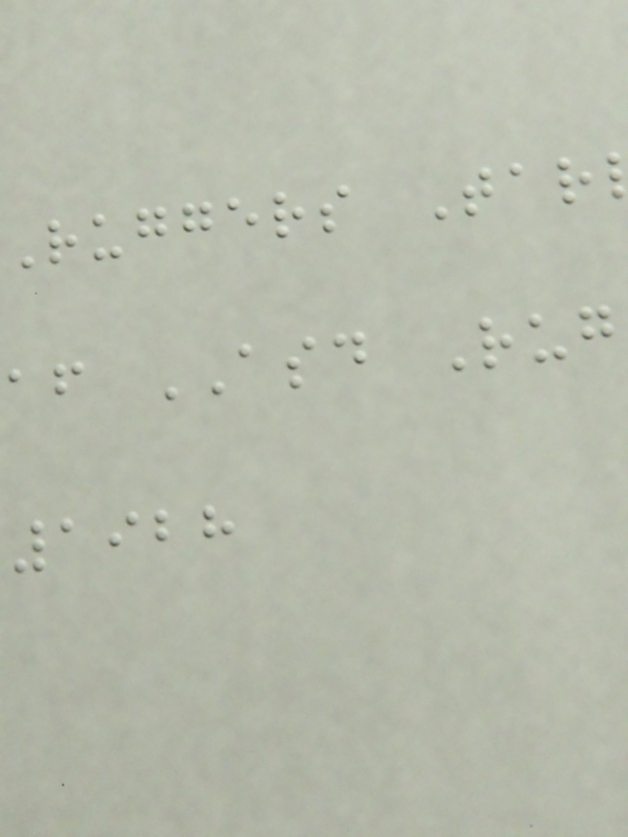Ruggers Tar
af ASD Rug
1928
